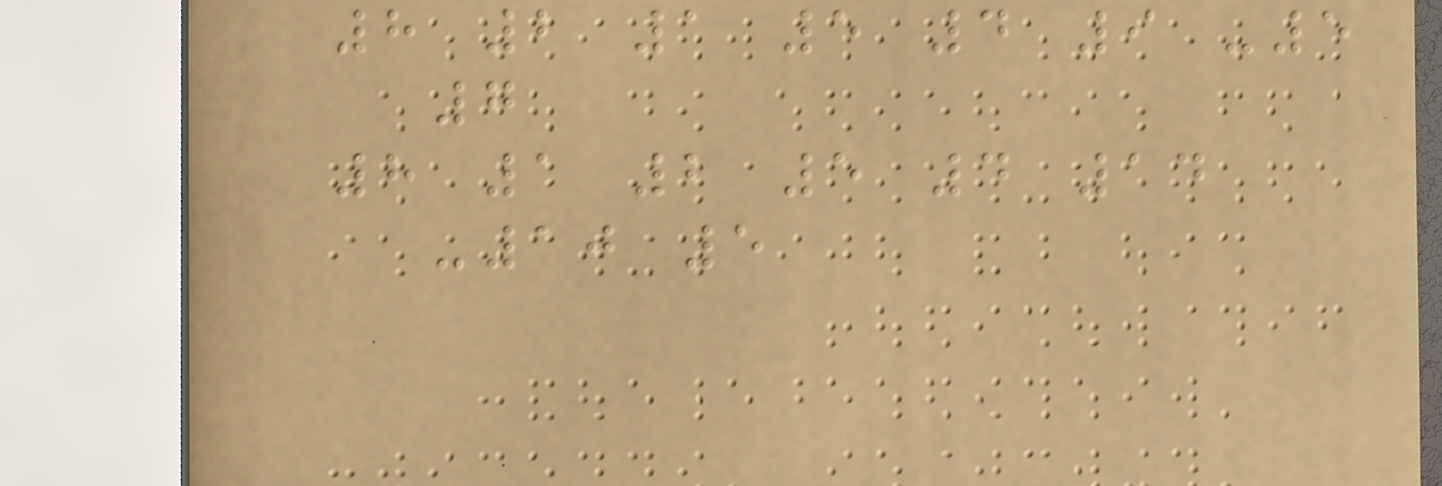8 2 1 5 4 9 -5
7
8 1 2 5 4 14
-10 5
